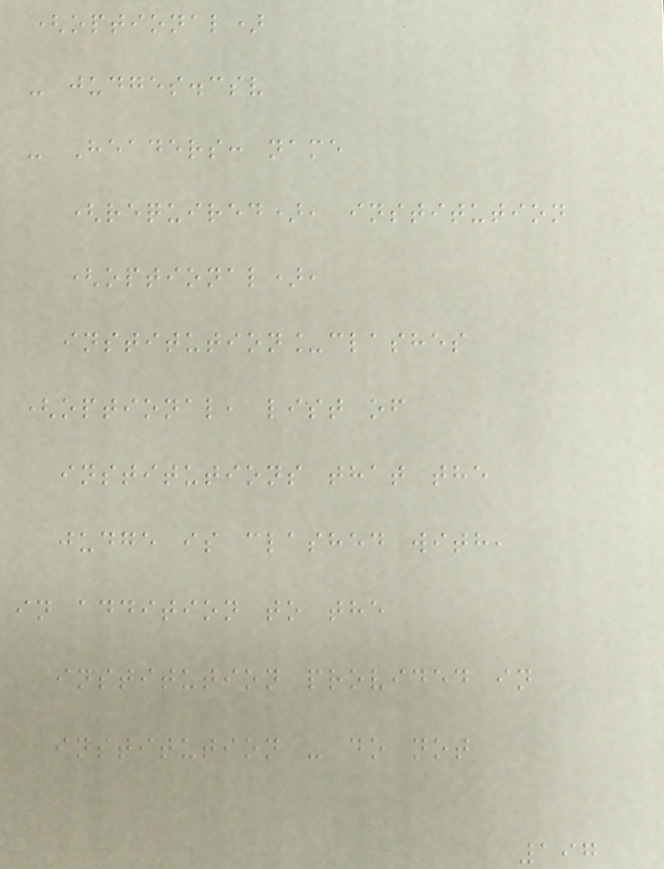(optional)
- judges.csv
- Headers: name
(required), institution
(optional),
institution_clashes
(optional, list of
institutions that the
judge is clashed with,
in addition to the
institution provided in
institution - do not
197
